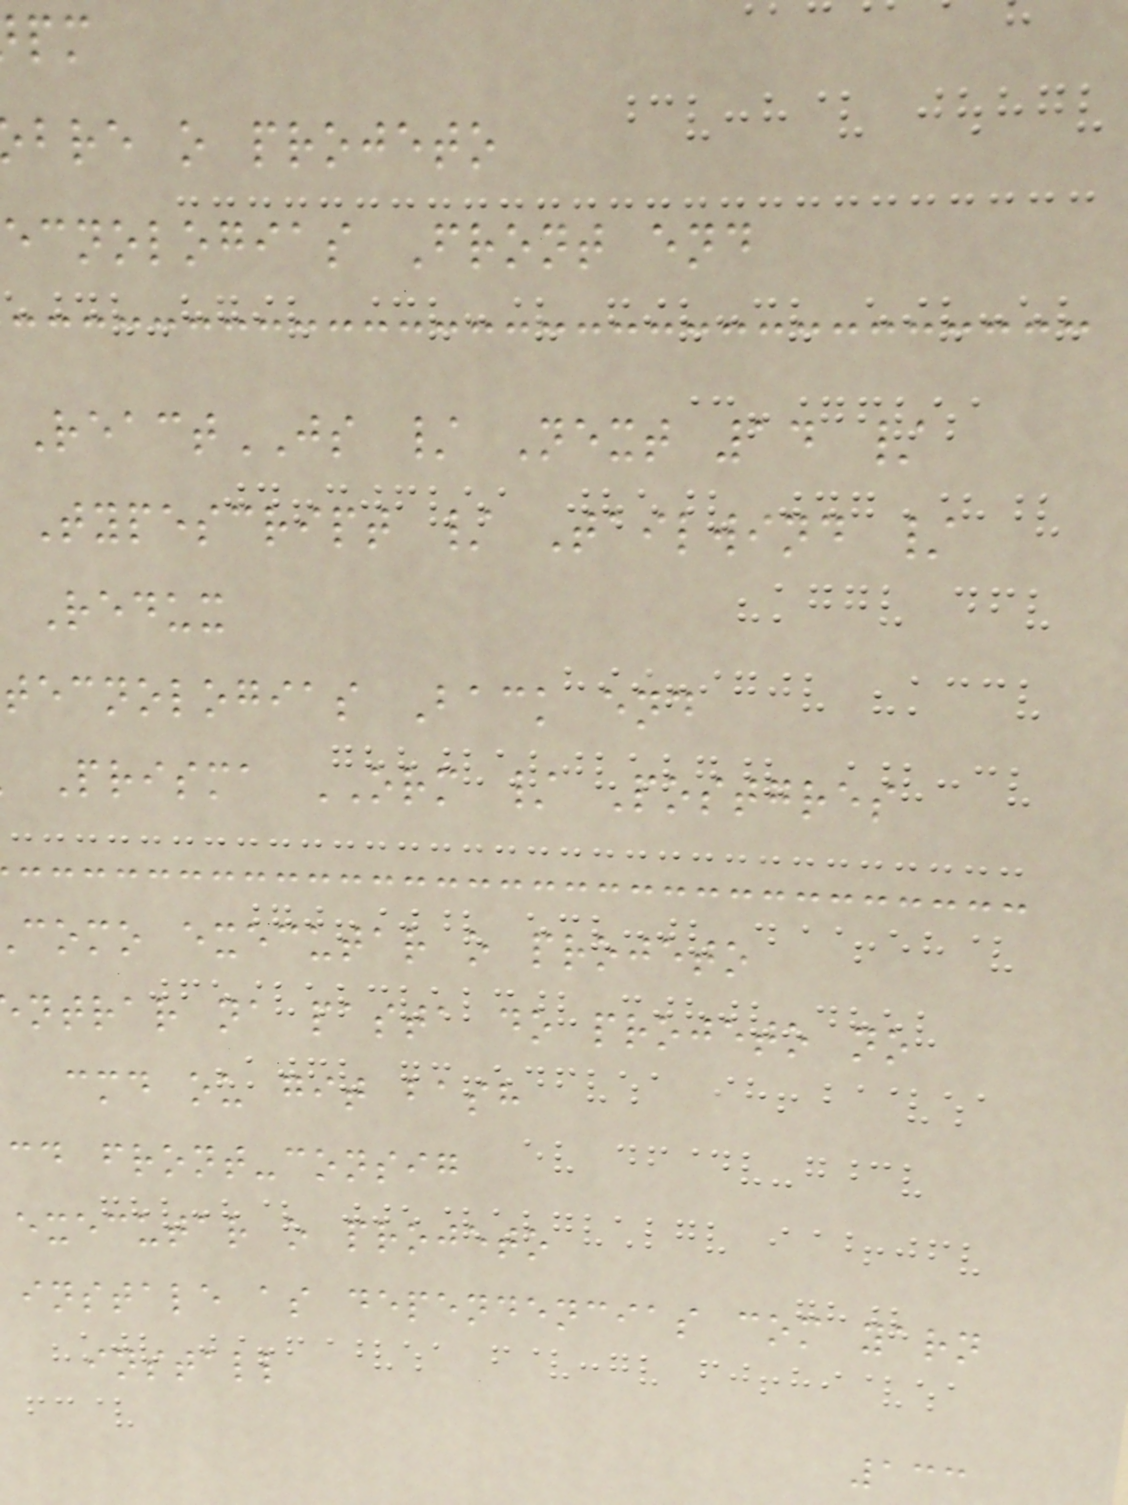bre o projeto
ecnologias Front end
ReactJS / Next 14 /
Typescript / Tailwind /
Redux
tecnologias Back end
Prisma ORM / Postgres
como executar o projeto
ntrar na pasta do projeto no
cmd ou git bash
cd front-consig
executar o projeto
instale as dependencias com yarn
install
133
